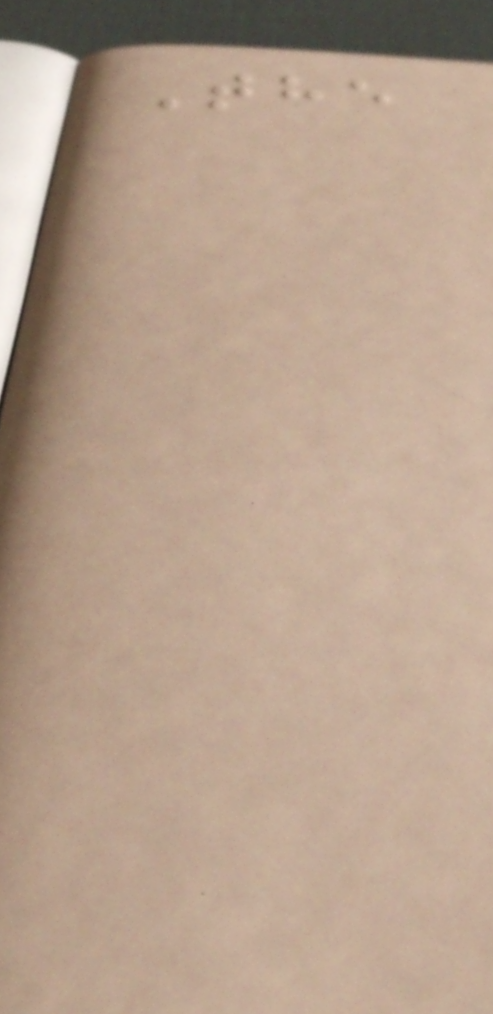The
